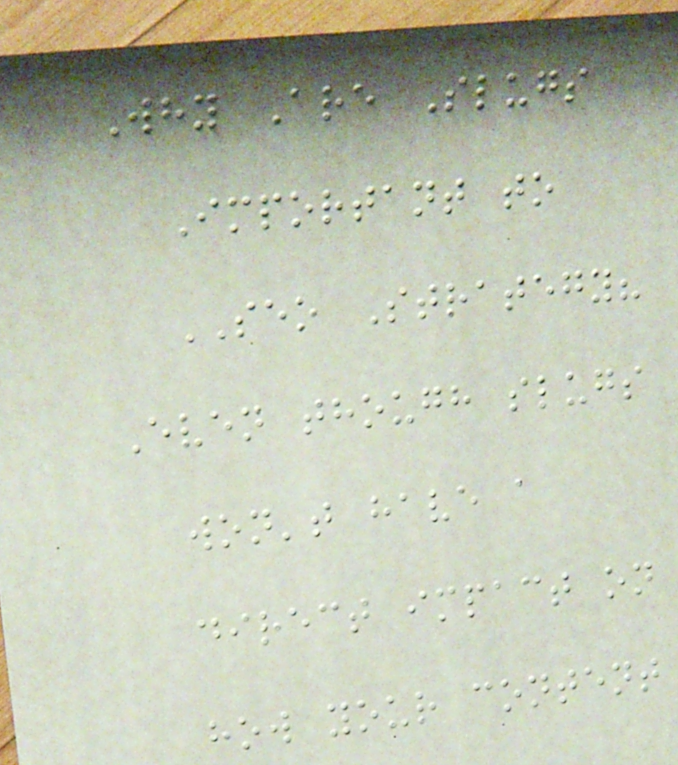Why Are Slugs
Important to
SEO Strategy?
Even though slugs
won't have a
direct impact on
how your content
